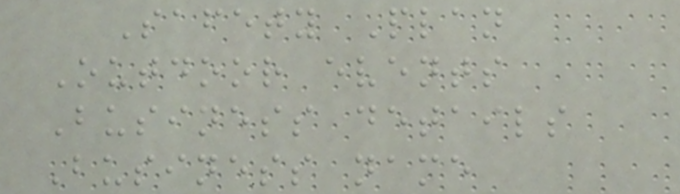Safety Plan
Outdoor events
Business details
Business name
